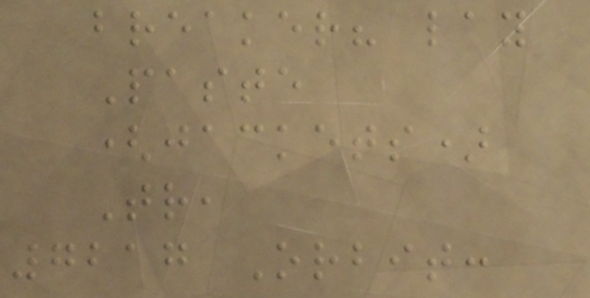breaker? lay
Paste
(jackets)
Tr,
7217 Orbit:
